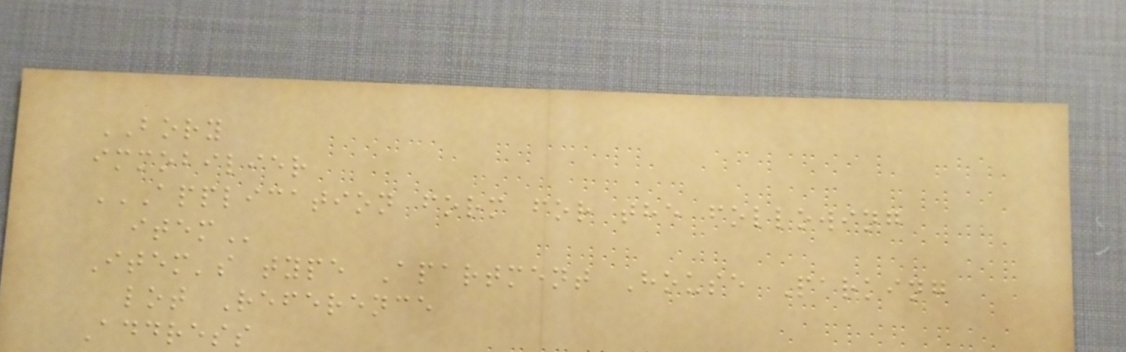BORY
immobilier
APPLICATION FORM FOR THE FOLLOWING
ITEM
Item's type Apartment House Parking
lot Reference
Address
